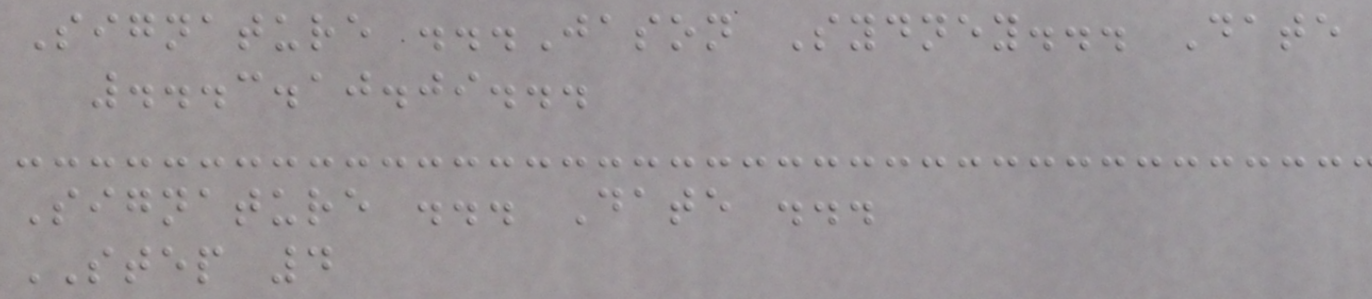Signature ...Jason Sydney... Date
...3.10.09...
Signature ... Date ...
STEP 4
